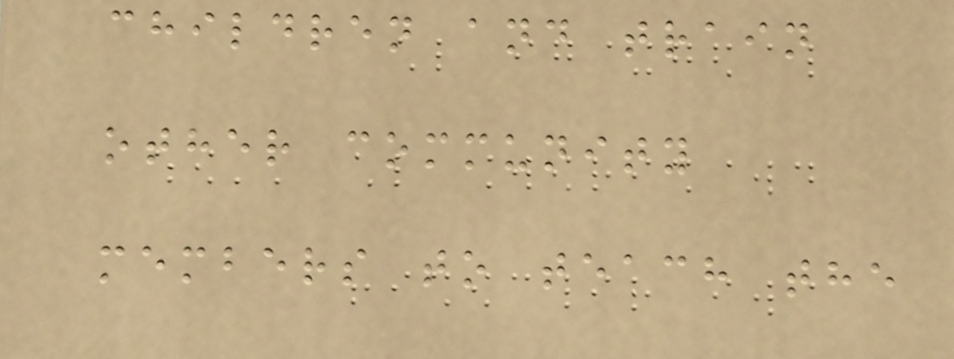children and train
other community
members to teach the
